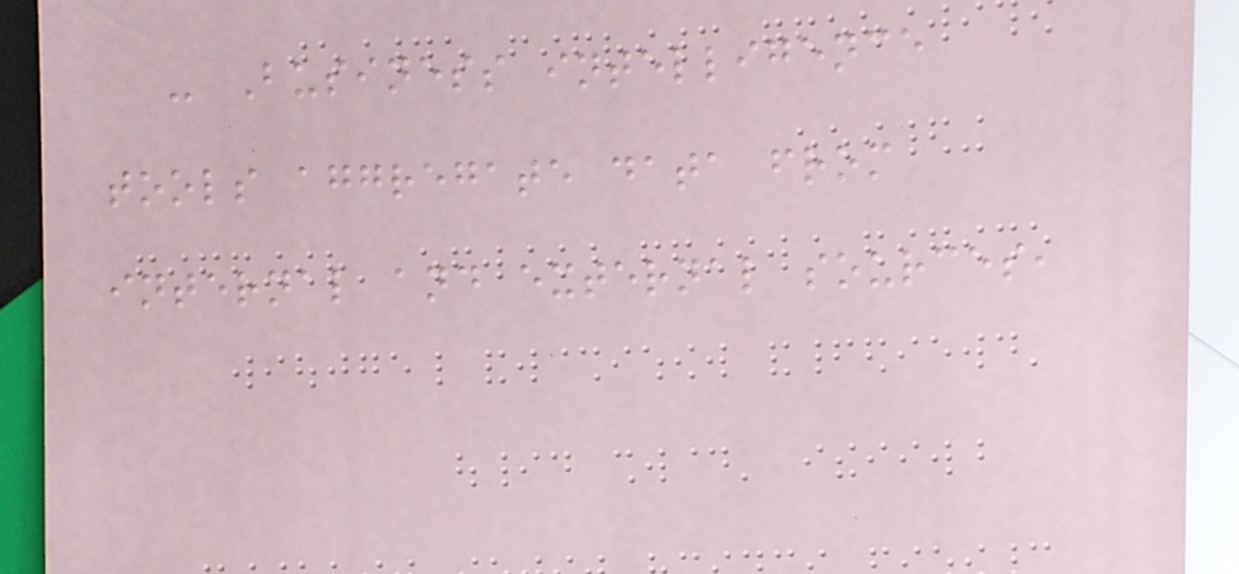- Business intelligence
tools aggregate data from
internal and external sources,
